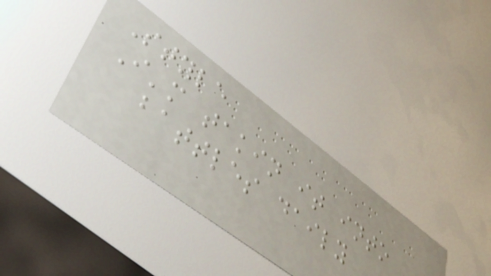Style
I'm takin it into
battles daily
